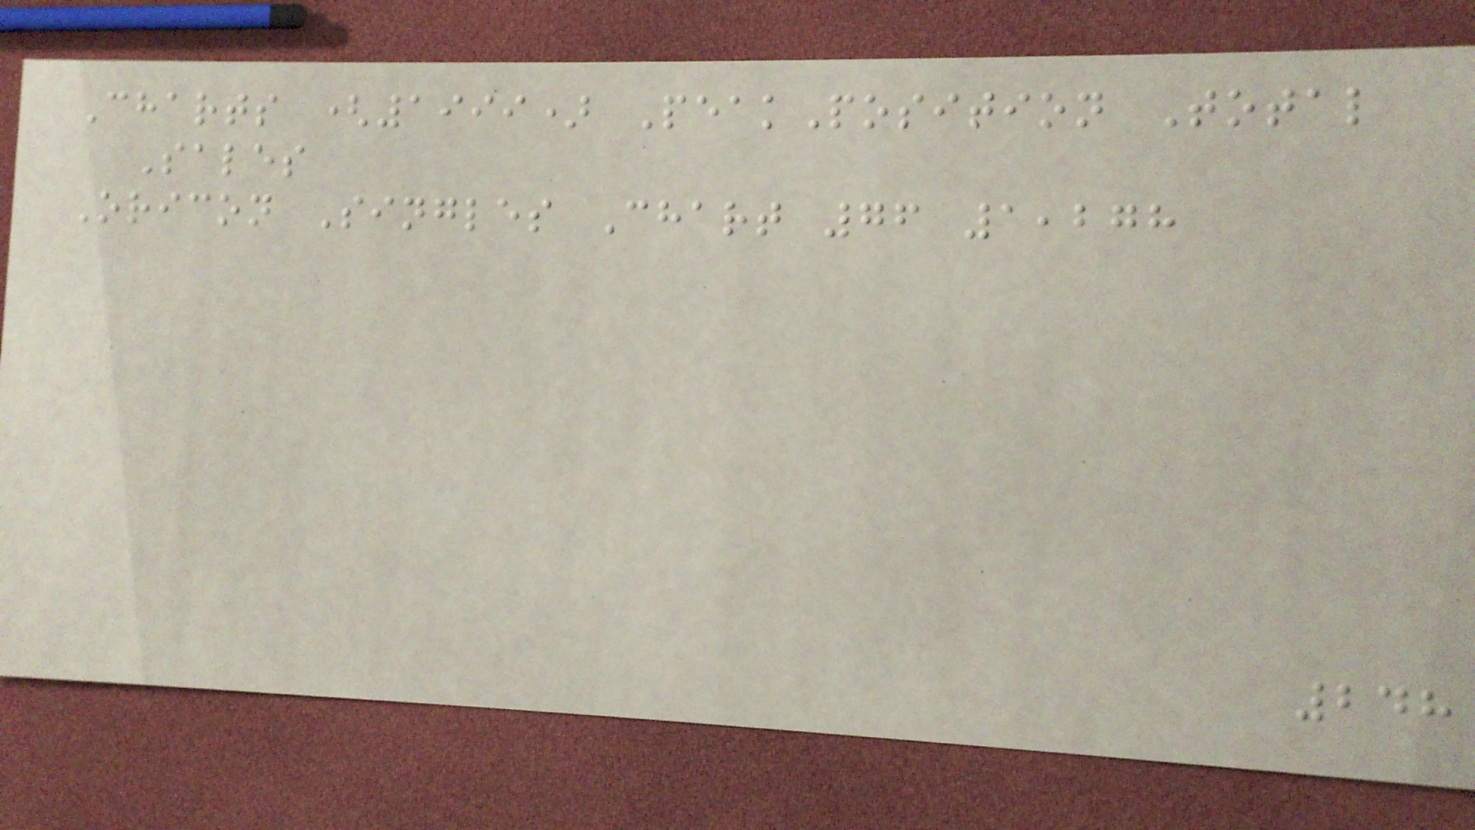Charts (1999) PeakPosition Total
Sales
Oricon Singles Chart 76 1,278
248
